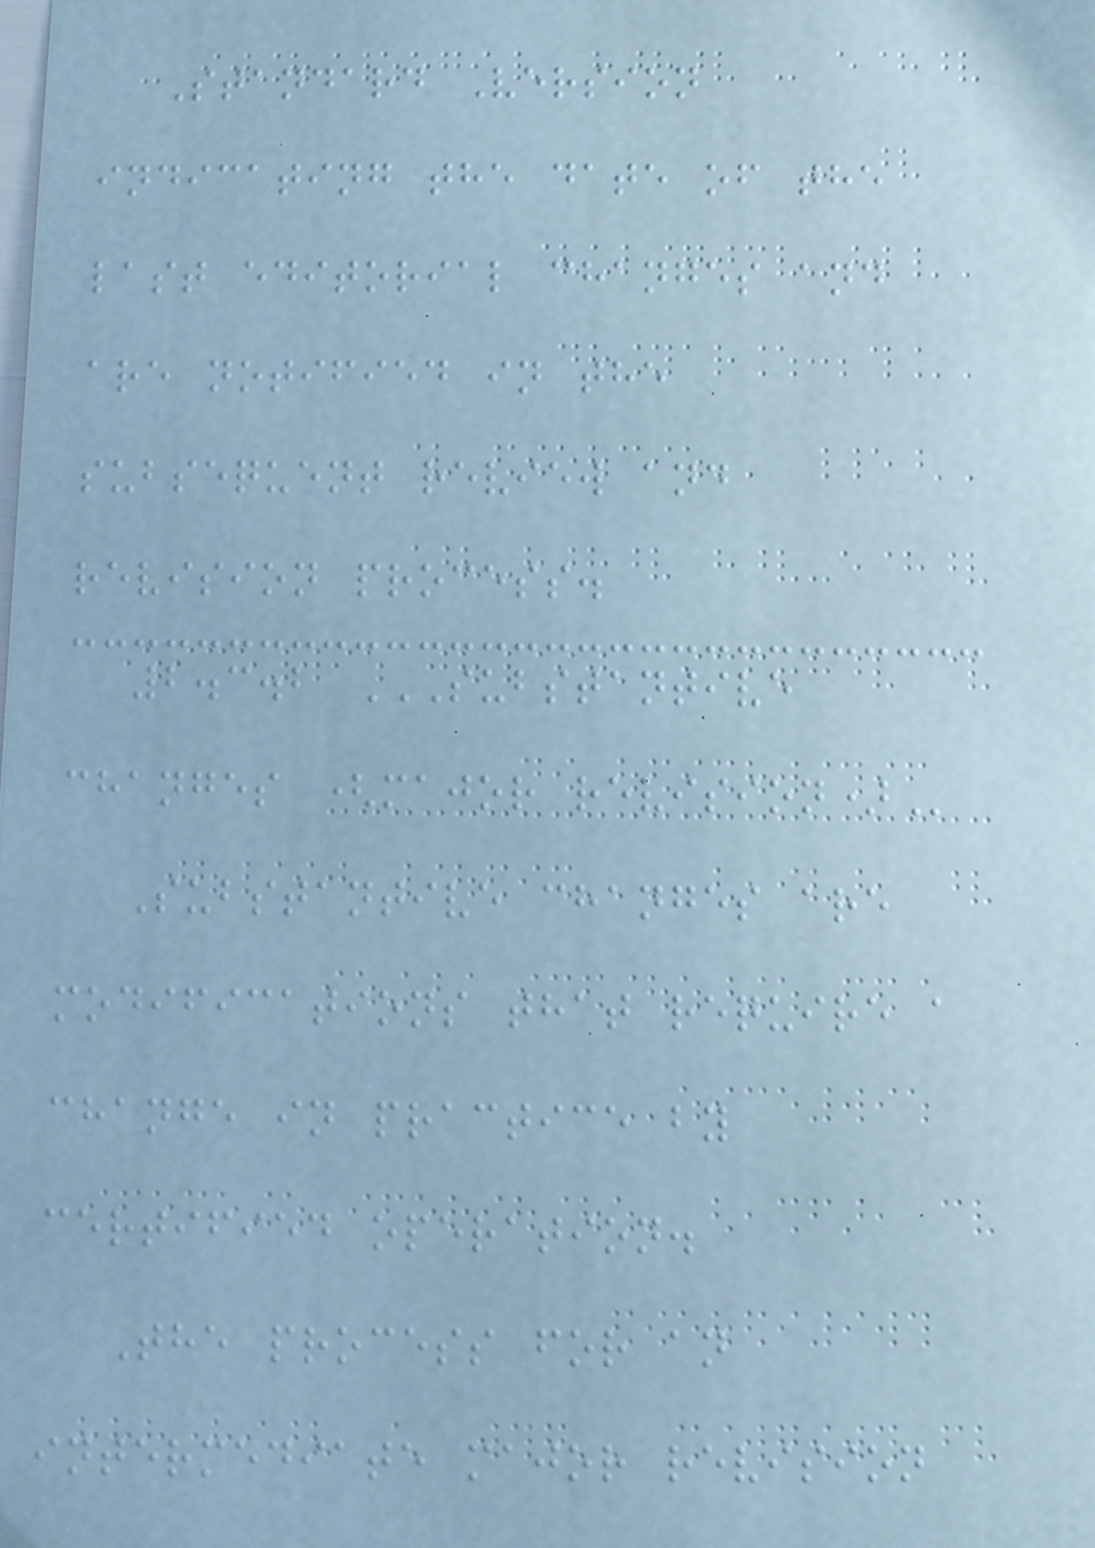Standard Version
indicating the date of the
last editorial changes and
are notified in the
subsequent review and
revision process.
2.3.2 SUBSTANTIVE
CHANGES (MAJOR REVISION)
Substantive changes are
modifications that require a
change in practice by
certified operation.
The process for an
intermediate major revision
